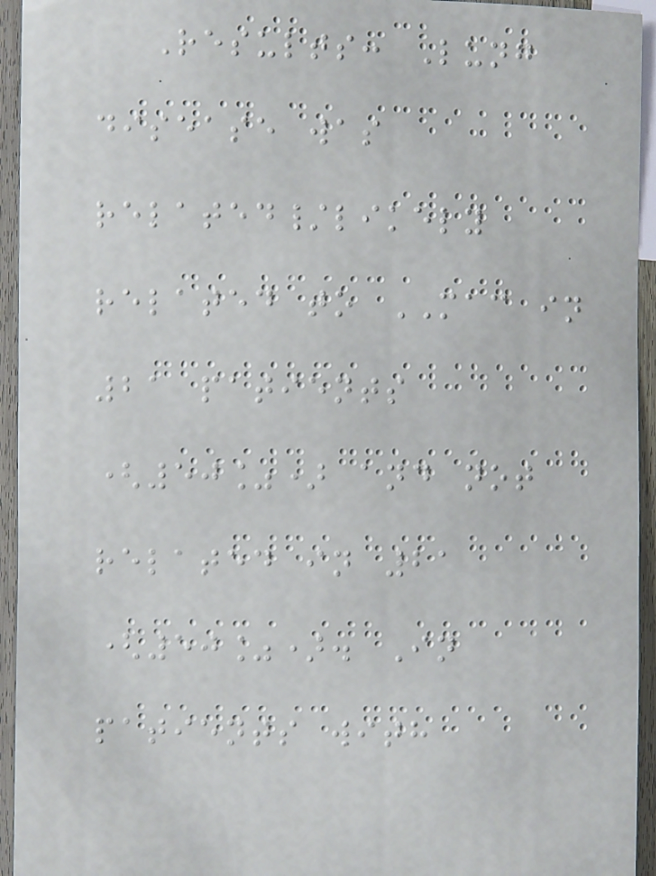Results: Lung
disease was
related/likely
related to MAC in
21 patients
(50%) and not
related in 21
(50%). In
patients with
